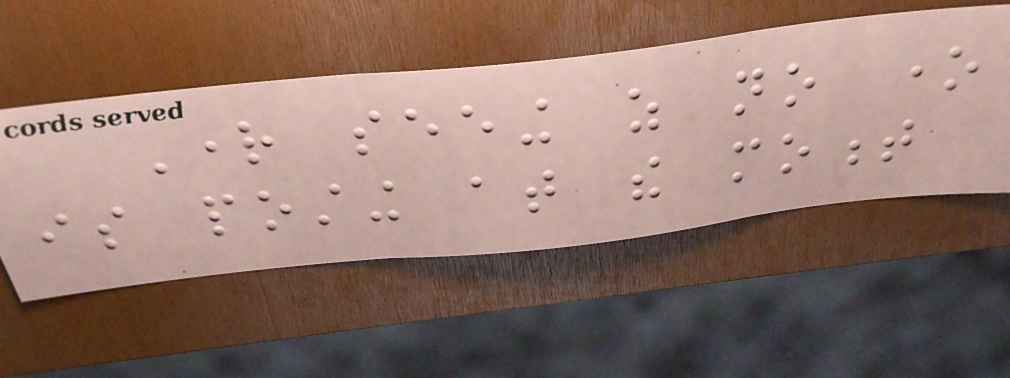Right seeing as no one
is posting at the moment
